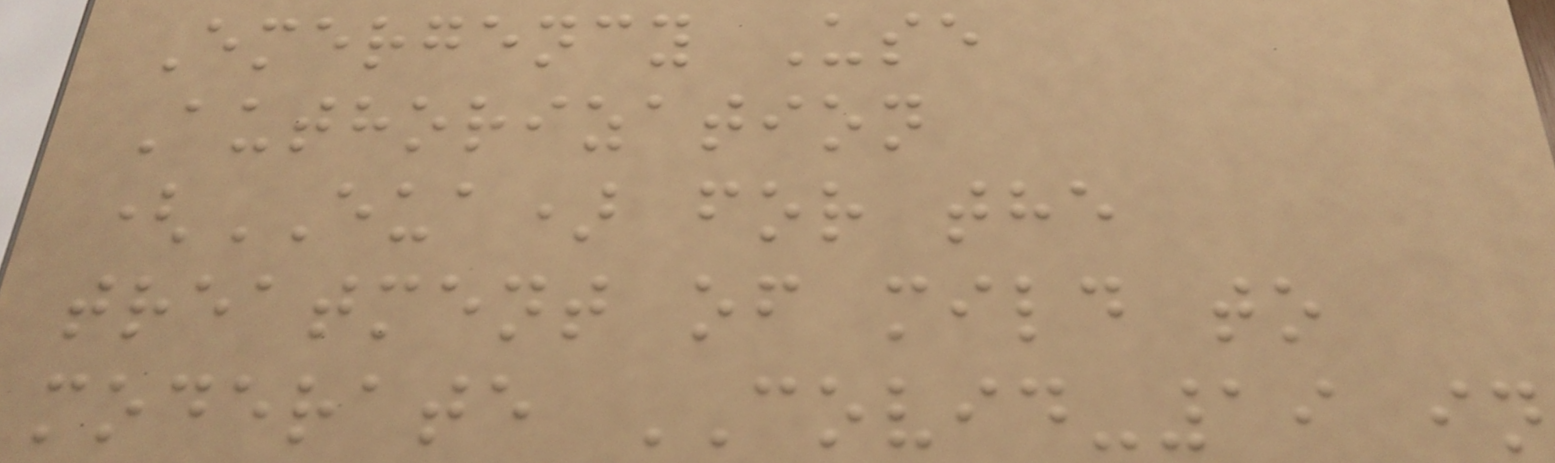Emergency Use
Authorization
(EUA) for the
treatment of mild to
moderate COVID-19 in
